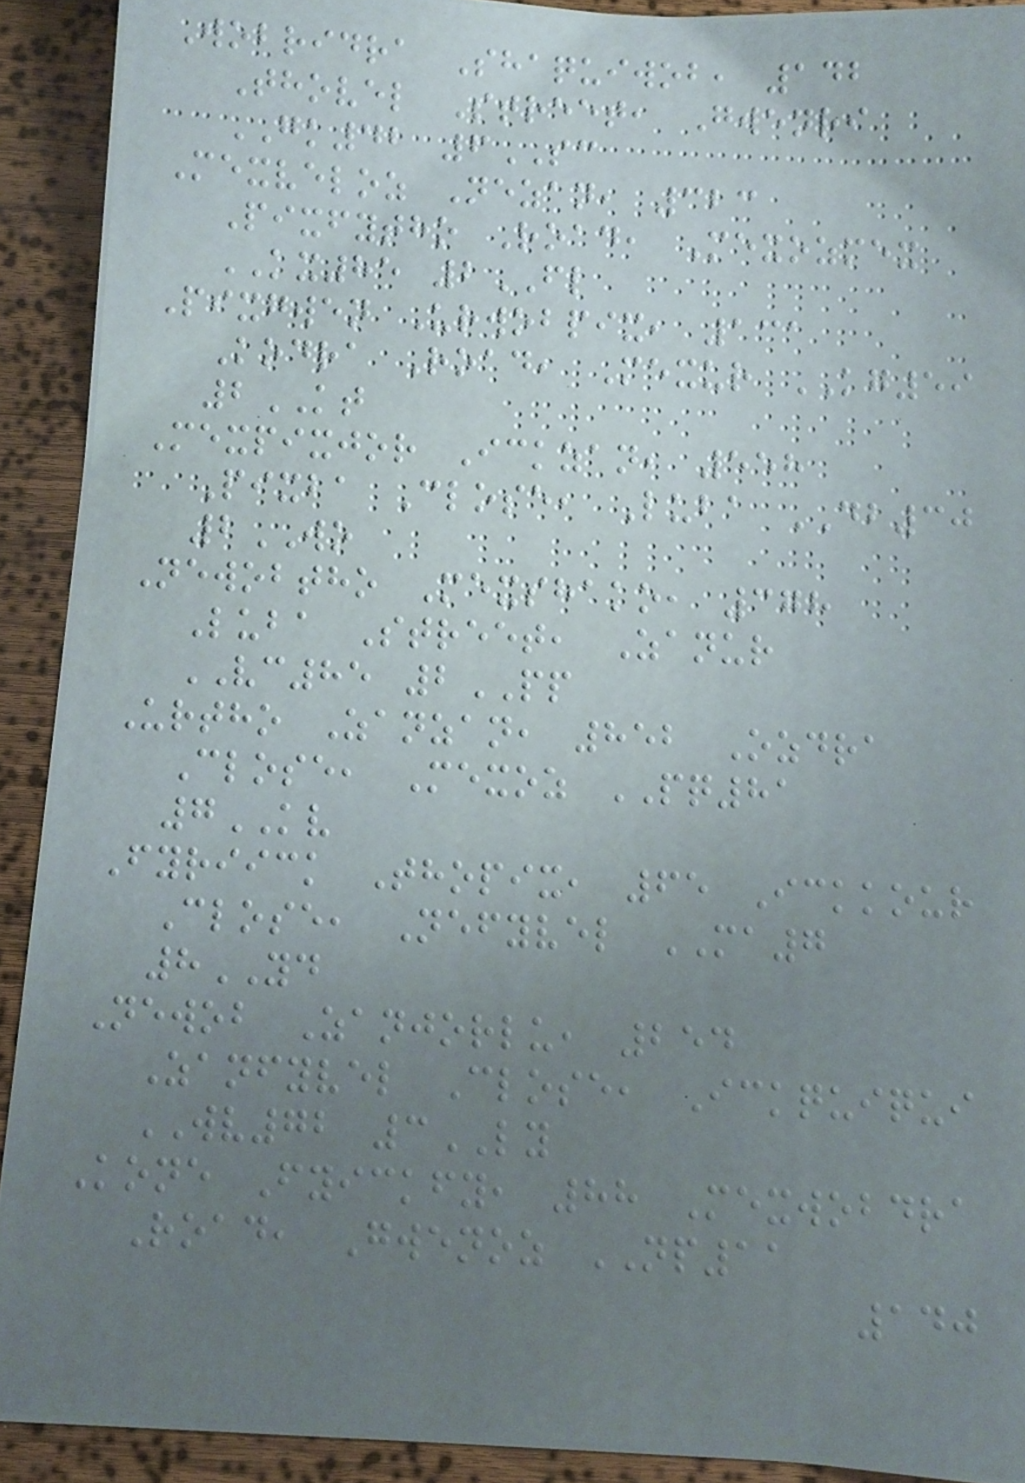Wobridra Shaquiwob, 142
Thovel Street, Gwenri
GK42 6SC
Mexveloz Nezan, 323
Pixfytho Road, Mexozmex
KX85 2FL
Pixgwen Urwobpix, 131
Kodra Road, Mexur KG59
2KT
Mexpixjor Ickzan, 558
Pixba Close, Luba DB30
2WO
Newobtho Mexshako, 378
Luba Street, Zanur
VC85 2PP
Urtho Zanzan, 852 Ozdra
Close, Mexoz PQ81
7KV
Fyriick Thopix, 65 Ickkour
Close, Nefyvel MA7
8YD
Newob Zanjorlu, 254
Zanfyvel Close, Ickquiqui
WV72 3LY
Kone Fyickfy, 88 Mexwobdra
Road, Gwenoz NP11
140
